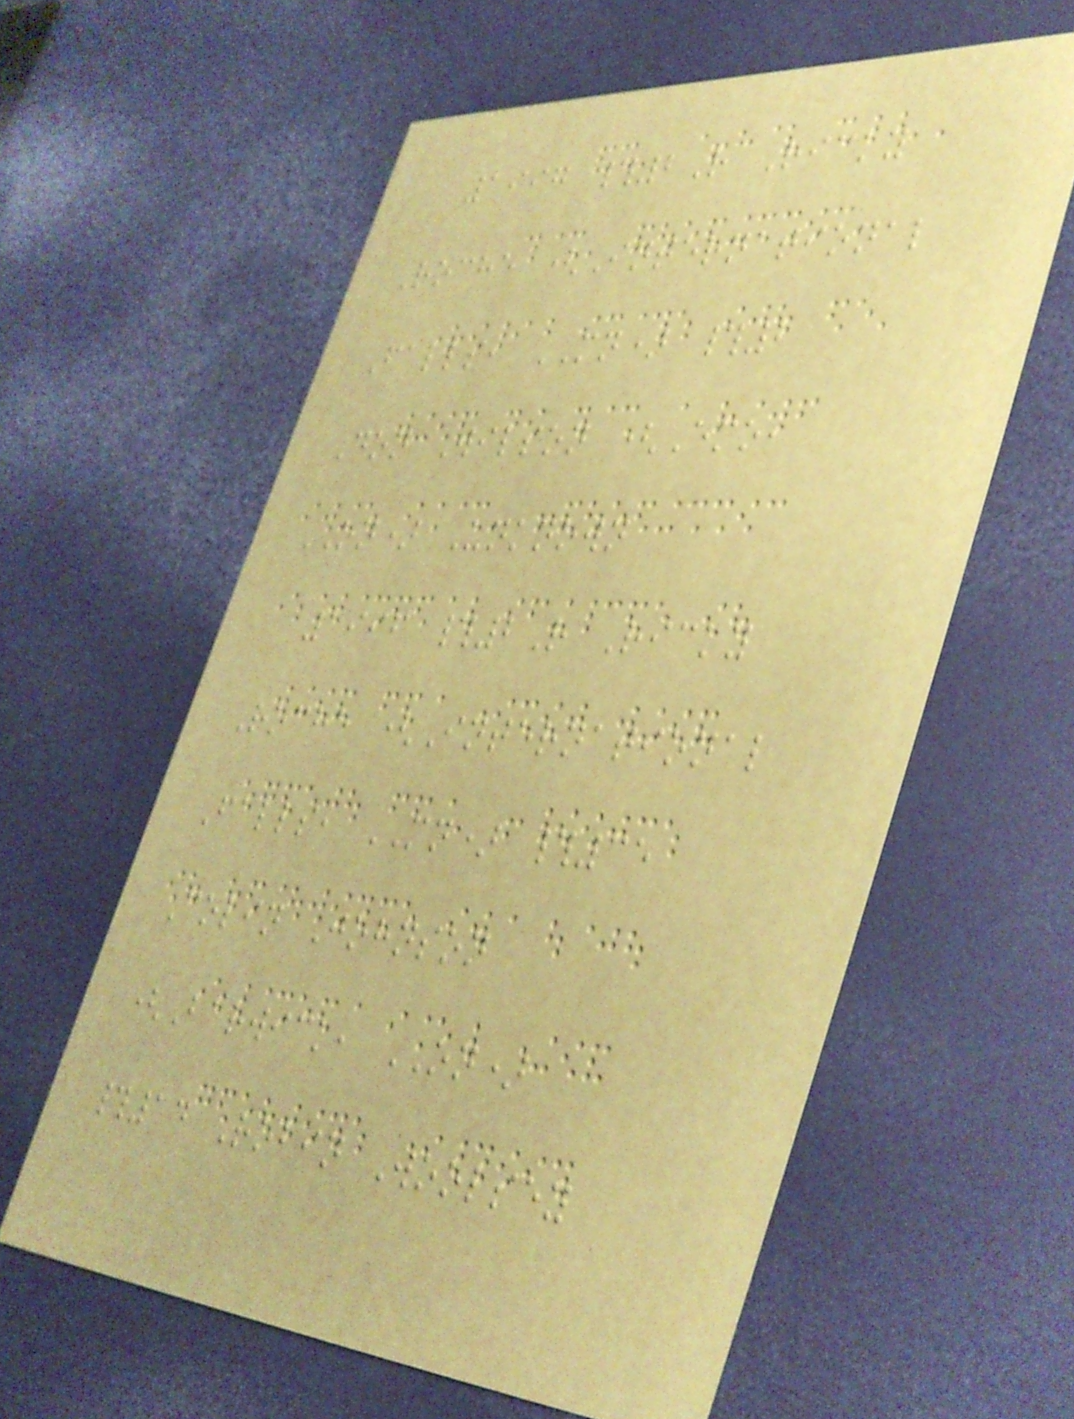1997 #2R Ricky
Roche (International
Falls, MN) #2
Don Wilson (Emo,
ON) Unknown
1996 #2R Ricky
Roche (International
Falls, MN) #35
Colin Johnson
(Barwick, ON)
#14 Robin Woolsey
